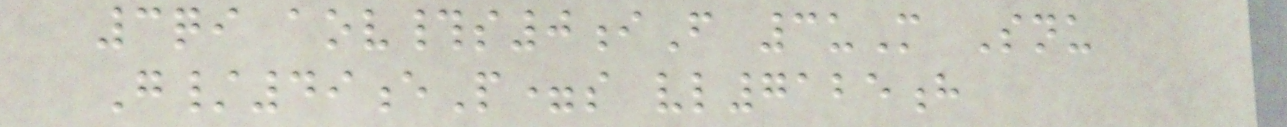3qi aov#s0iF 3uM Snu
G/49eP=s vl7125h
